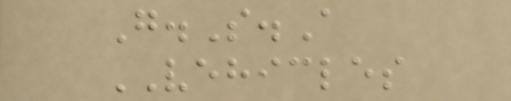G.S.A
VEHICLES
